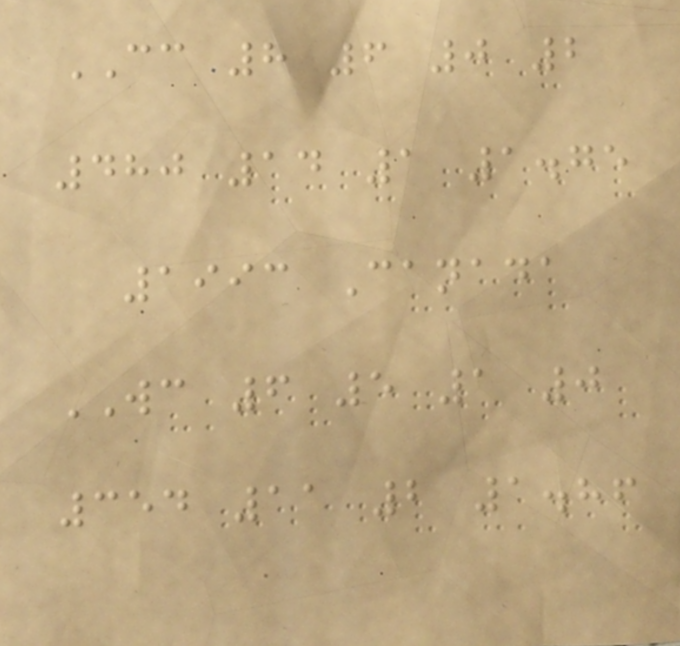CC 8 6 0 2
480 14 1 1.75
1993 Canada
WC 6 5 1 0
354 11 2 1.86
